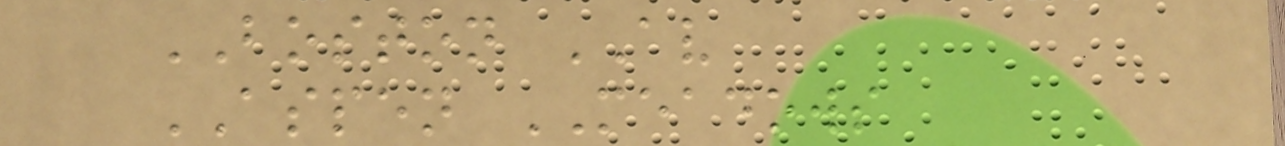BOSTON AV
ASPEN MEADOWS
